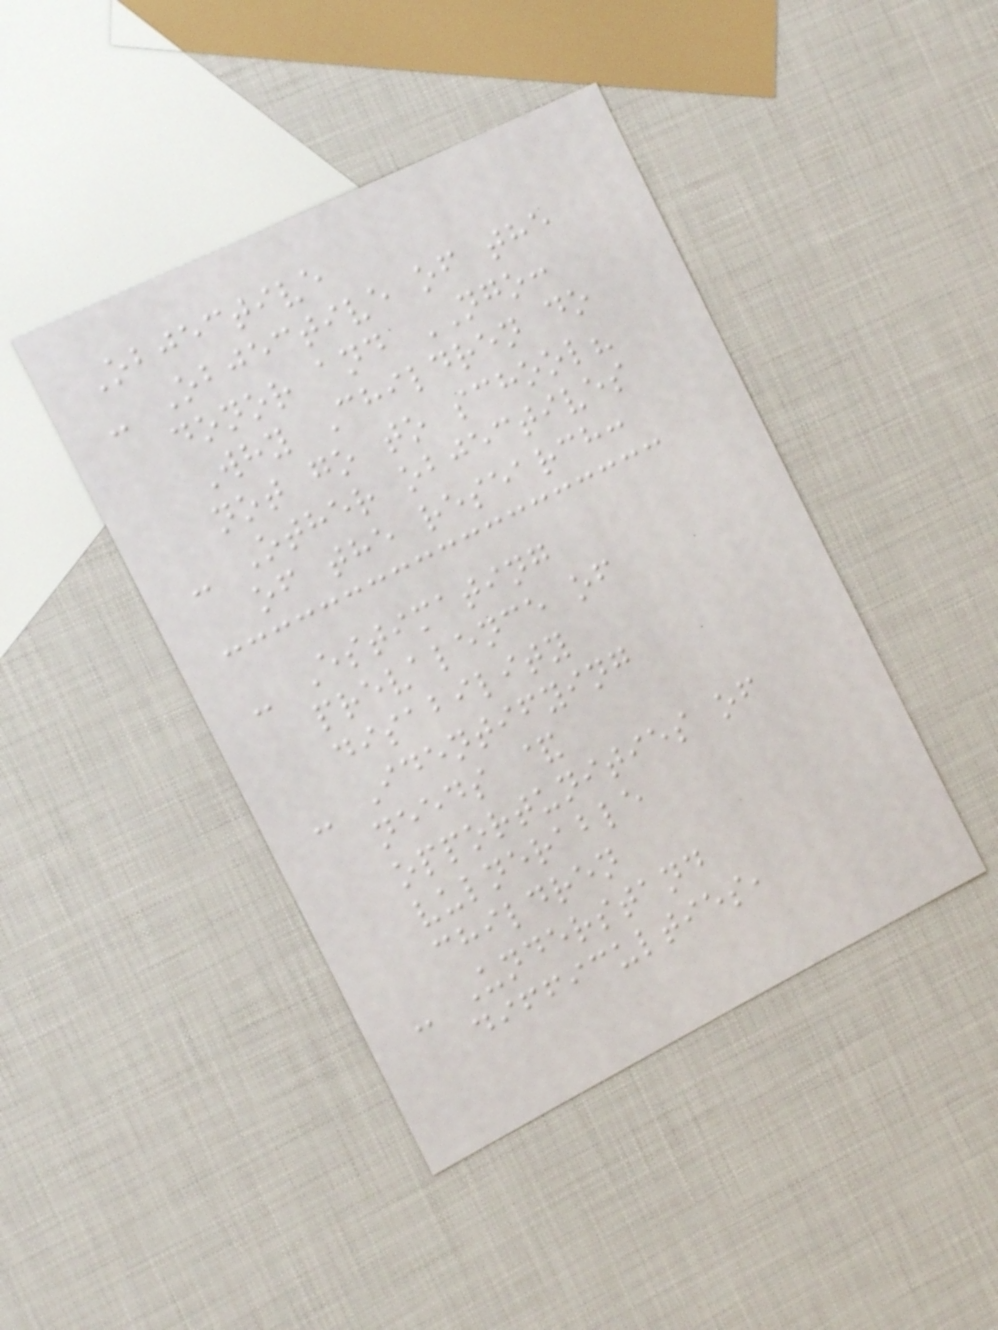Objective
- Objective of the
donor and NGO:
Why Children do
not go to school?
- Other objectives
of the research:
- Estimating
prevalence of
disability
- Identifying
needs &
opportunities of
vulnerable
children
- Understand
difficulties,
